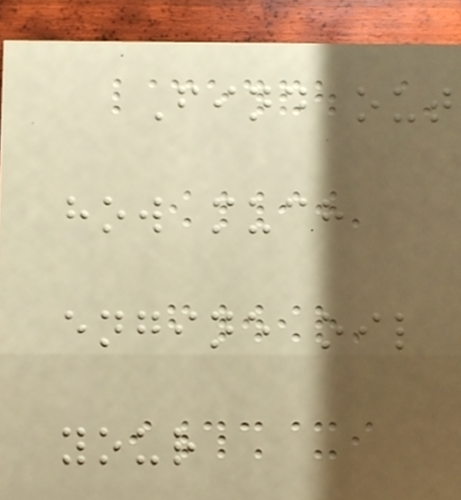Find out
how much
engine oil
your
